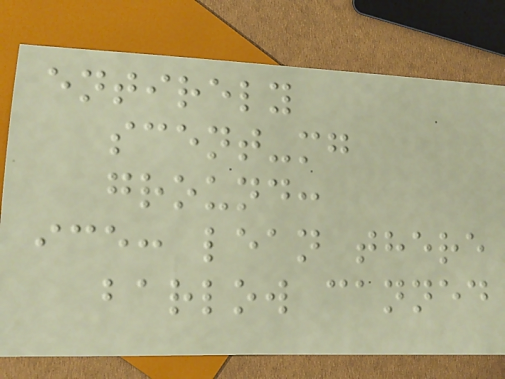entirely
scent-mg
ground:
ice: lean there
barlow canned
